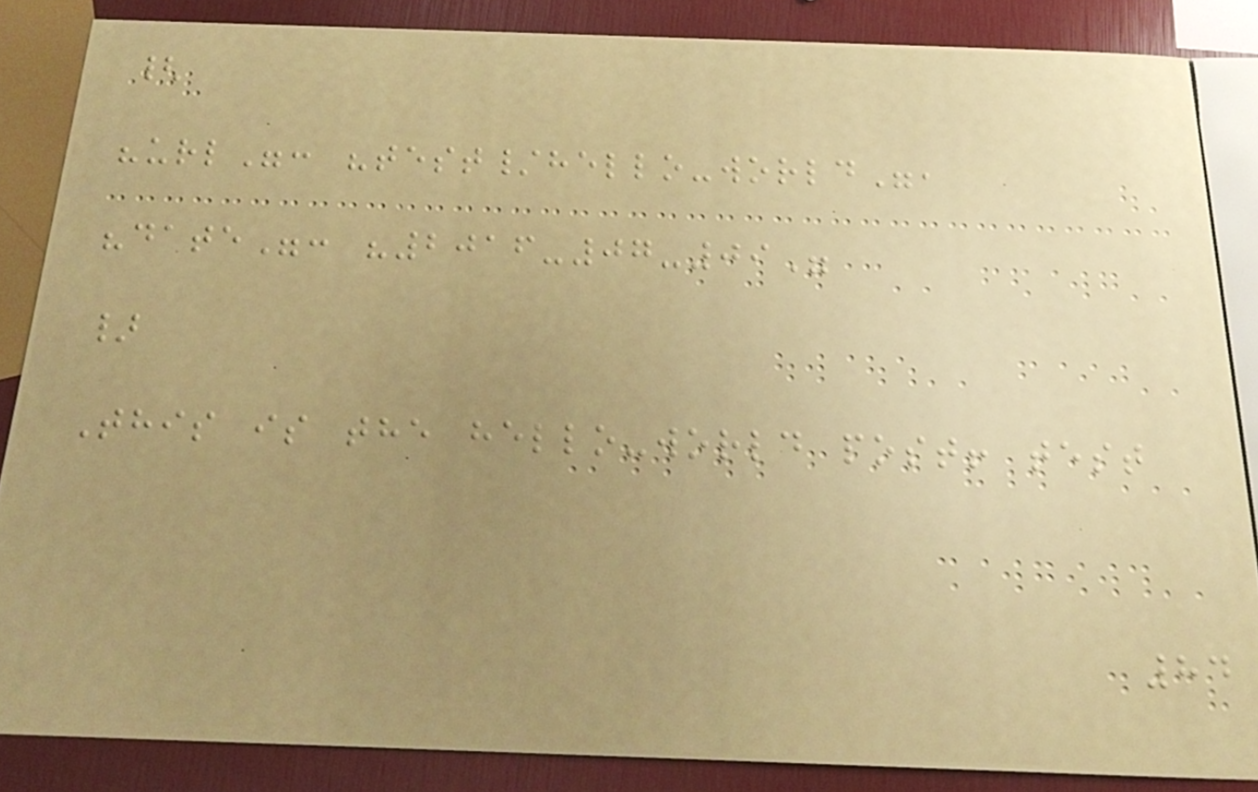{
"url": "test/hello-world",
"date": "2016-07-09"
}
This is the hello-world post! test
84
